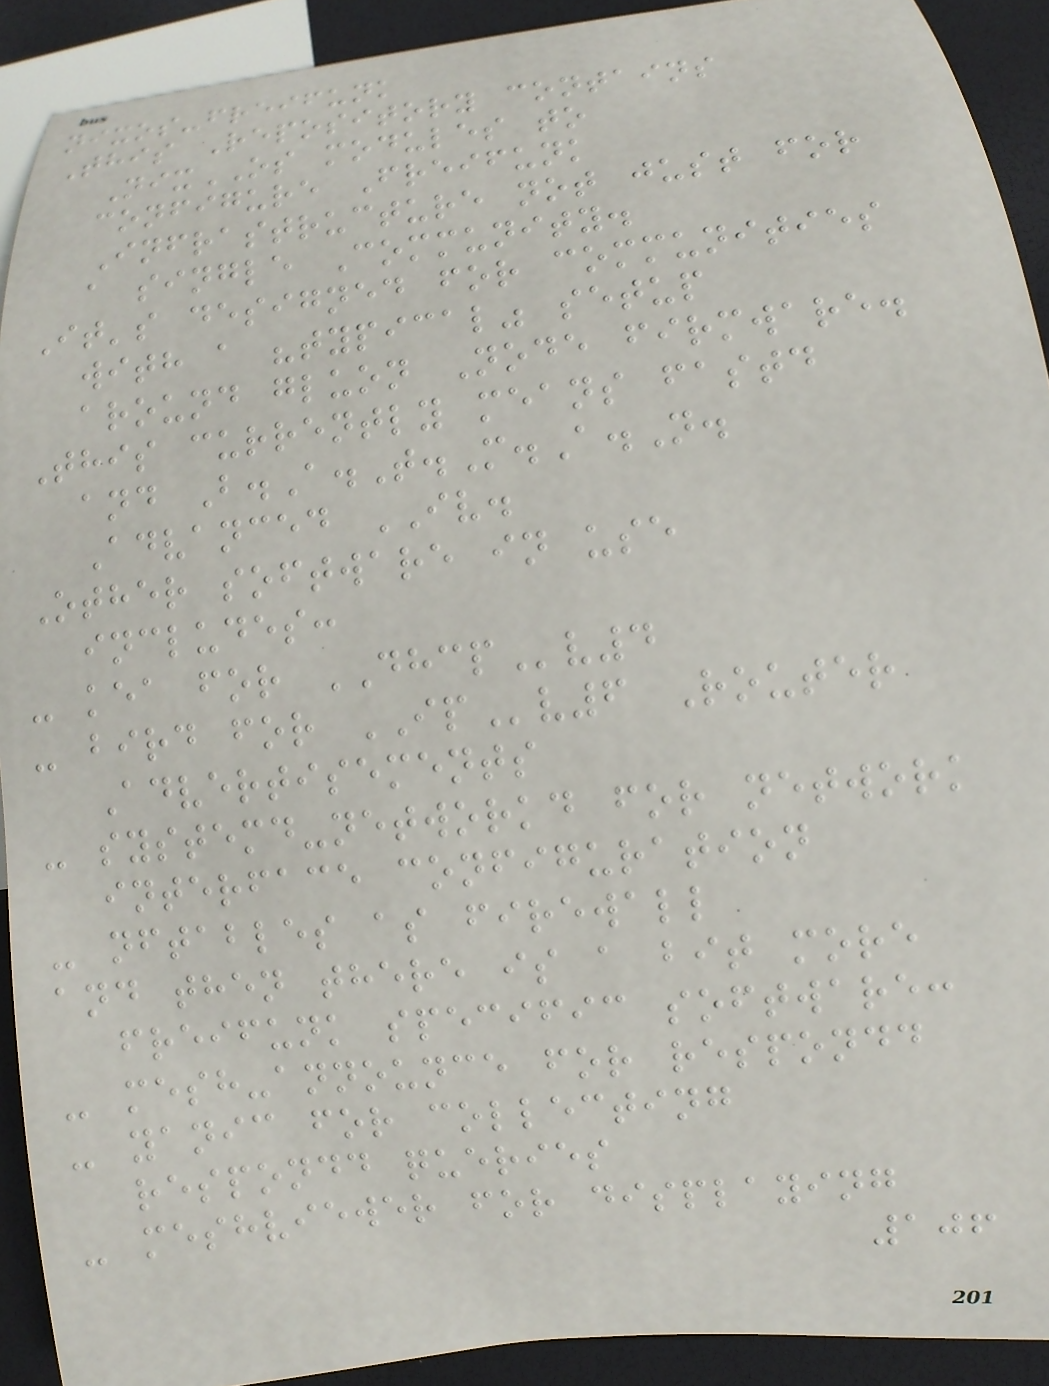nixos-freifunk
This Repository contains
NixOS modules to
configure Freifunk
Infrastructure not just for
a single Community.
It's designed for communities
with a "typical" setup
around gluon Node firmware.
This currently means fastd
and B.A.T.M.A.N.
Advanced IV.
Other software in use
includes:
- kea for DHCPv4
- bird for IPv6 Router
Advertisements
- systemd-networkd for network
interface configuration
- nftables as firewall
and then there is a bit more
freifunk specific software:
- mesh-announce for respondd
- yanic for collecting
respondd queries
- meshviewer for displaying
106
